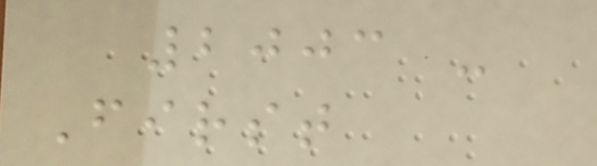2003 -
First
